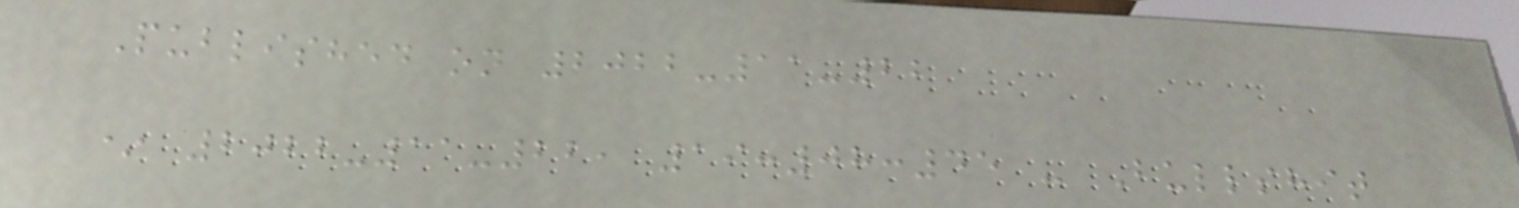Published on 2022-11-22
* 2022-11-22, 19:08:45 - Bullshit
